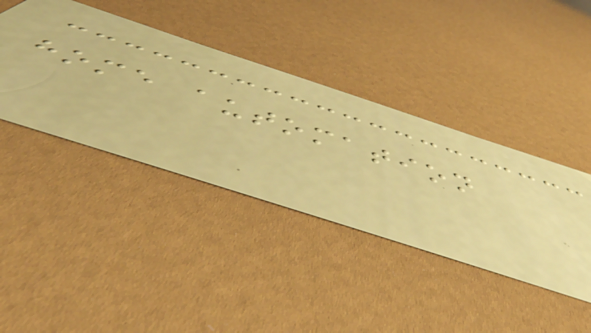home automation
